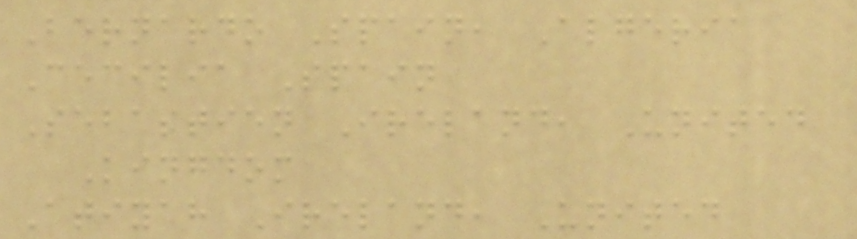Bernardo Spain, Algeria
Cecilia Spain
Sebastien Ireland, United
Kingdom
Atiyah Ireland, United
